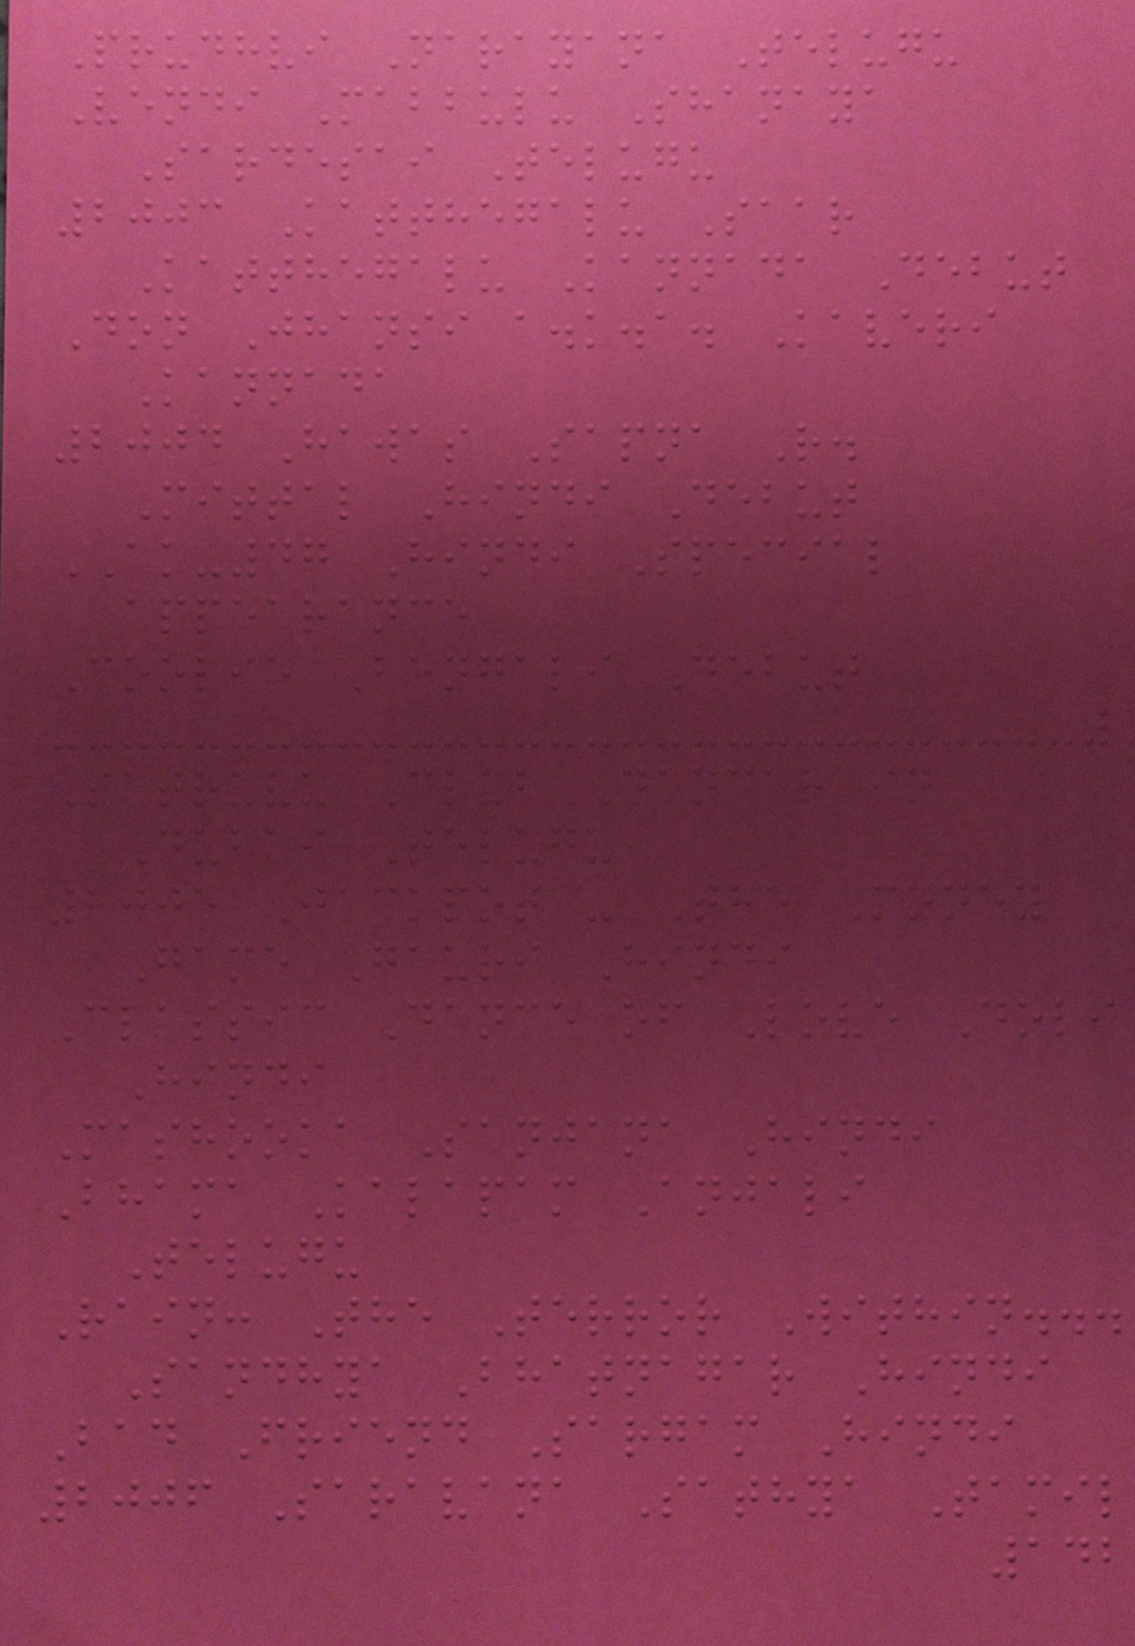Prudhvi Narayana Telugu
Vendi Mabbulu Shanaya
Sardesai Telugu
2003 Katthegalu Saar
Katthegalu Kannada Debut
Don Jhansi a.k.a. Kaveri
Kannada
2004 Hawas Sapna R.
Mittal Hindi Debut
AK-47 Hindi Special
appearance
Coolie Bengali Debut
Satruvu Club Dancer in
Dubai Telugu
2005 Jackpot - The Money
Game Gauri Hindi
Classic Dance of Love Doli
Hindi
Mashooka Sanjana Hindi
Bhama Kalapam Anjali
Telugu
Rain: The Terror Within...
Sandhya Bhatnagar Hindi
Bad Friend Sargam Hindi
2006 Saravana Sathya Tamil
142
